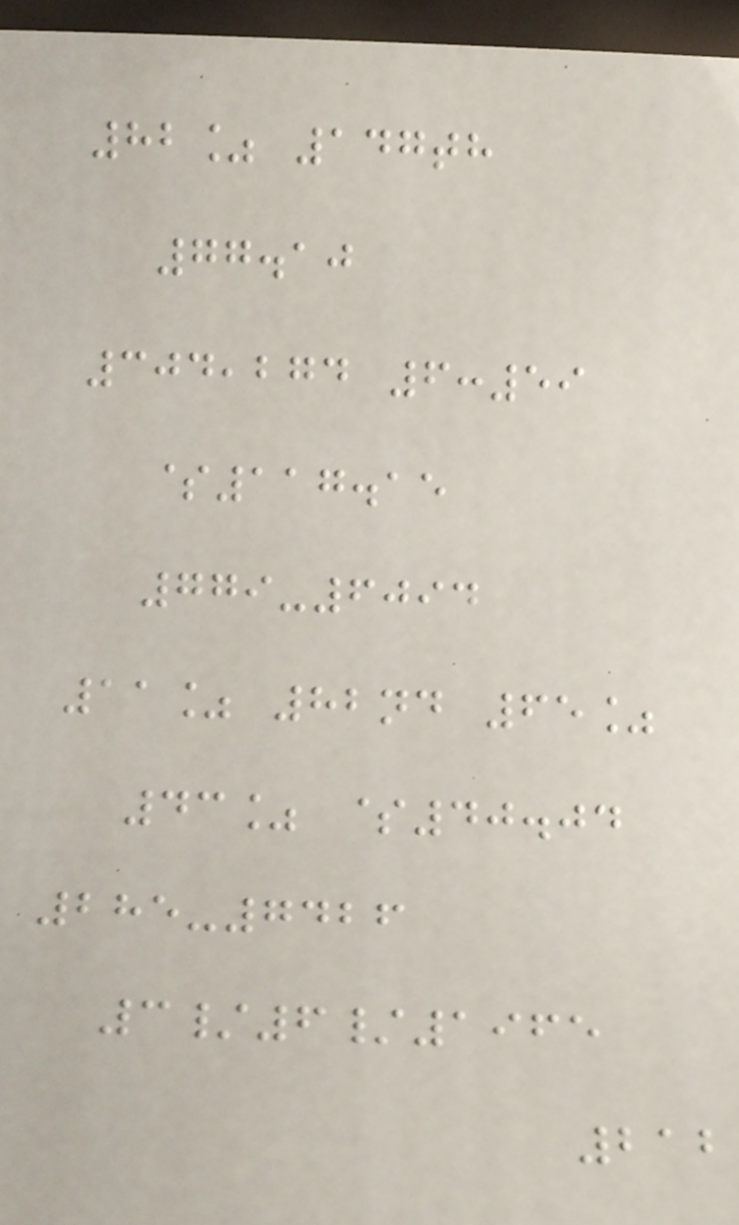82% 147th
77.10
304,274 6:59
$117.15
779-6094
11% 82nd 65%
43% $40.04
285-7426
3/6/1965
212
